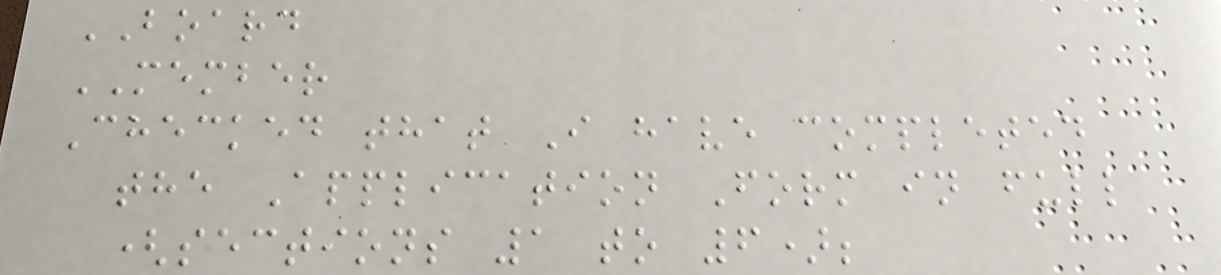BOARD
MEMBER
Checked that I have completed
the Application Form in full
(sections 1 to 6);
